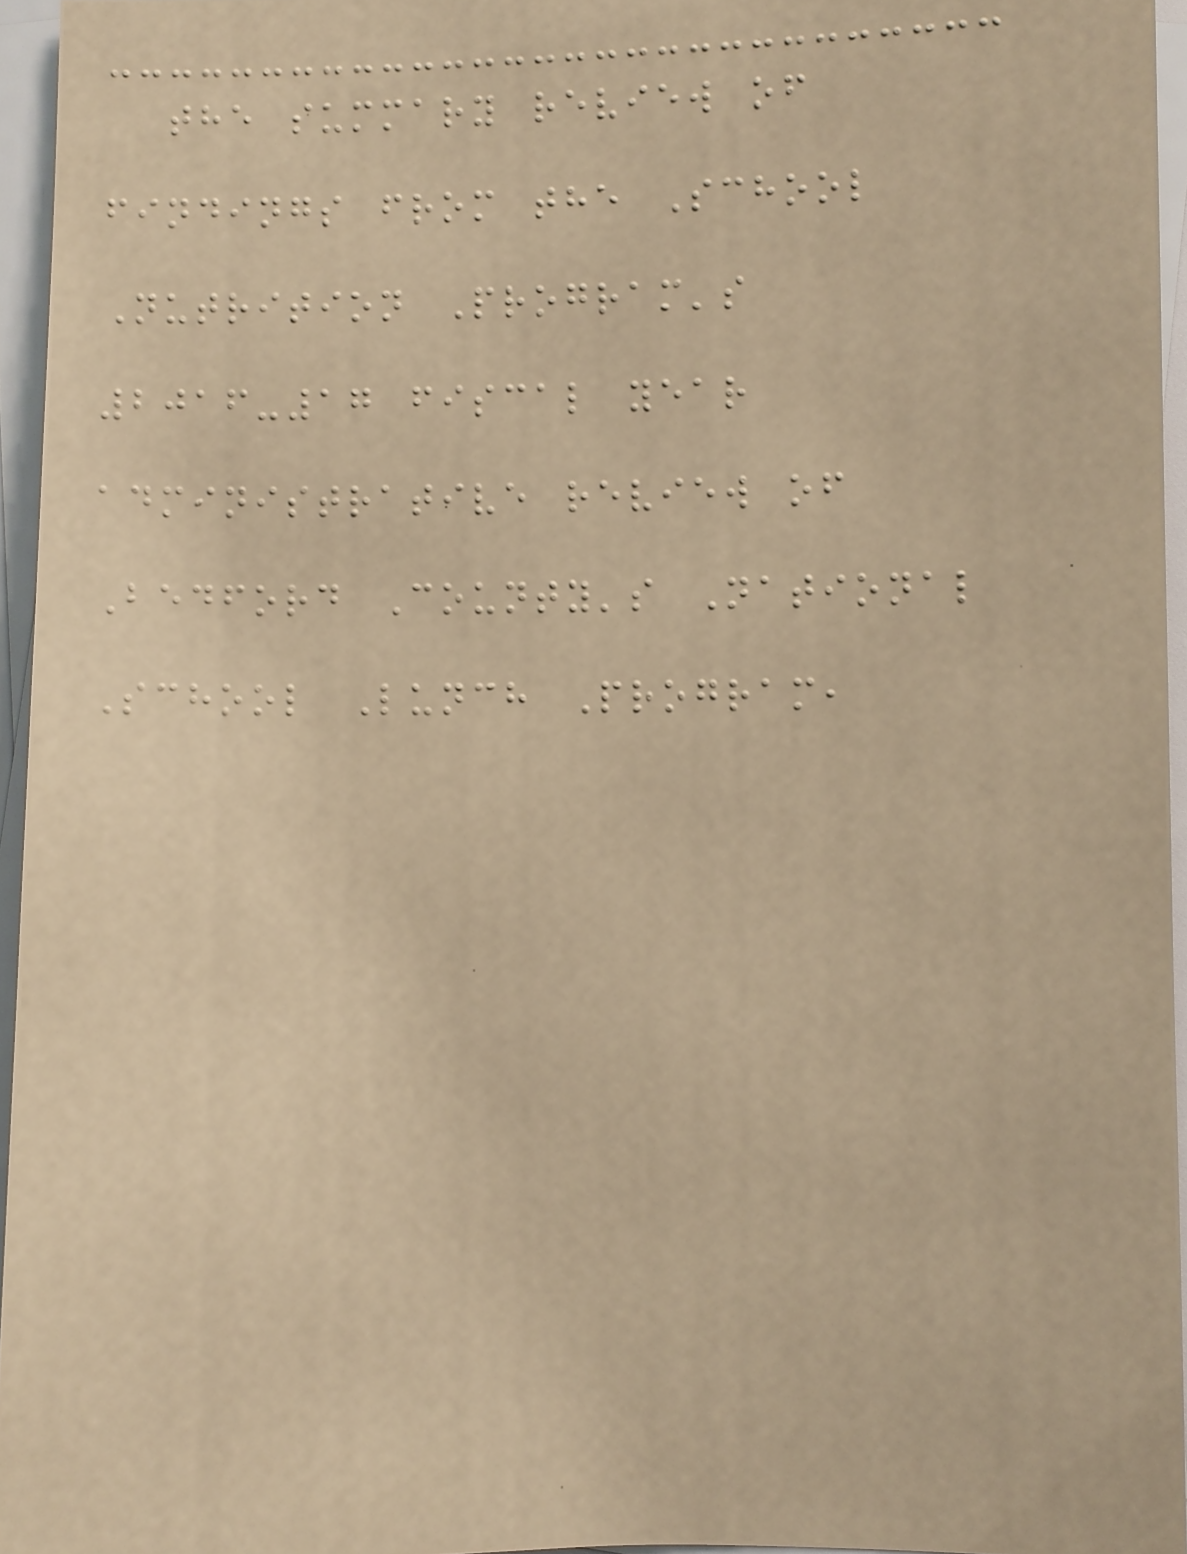the summary review of
findings from the School
Nutrition Program's
2016-17 fiscal year
administrative review of
Bedford County's National
School Lunch Program,
